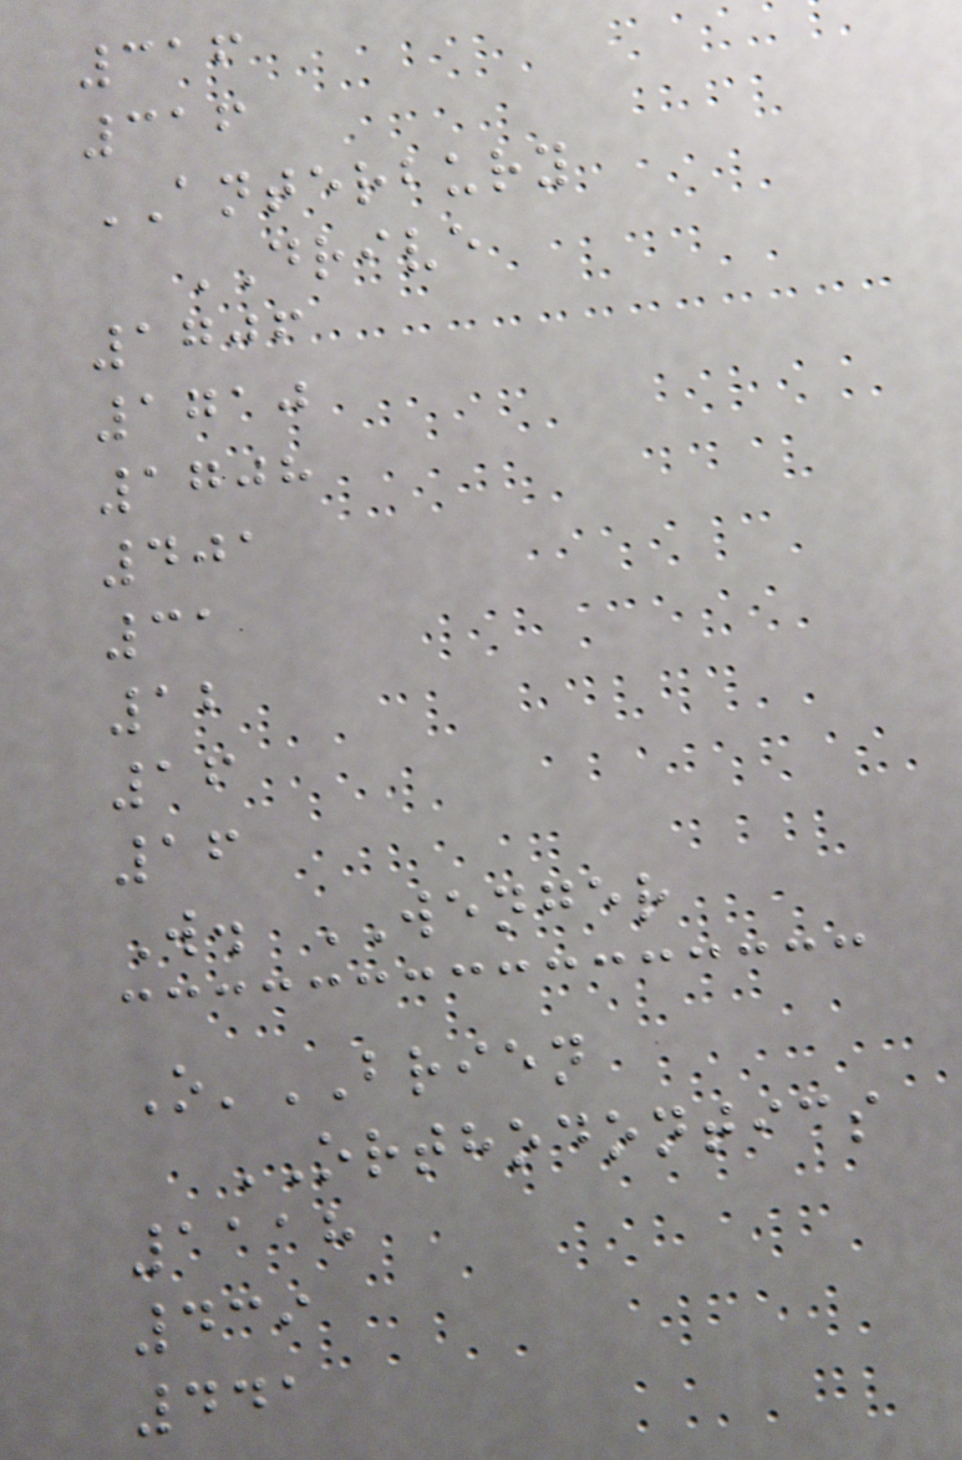316
316
ANTERBURY
DRIVE
1706
1710
1708
401
31
12
16
16
W. WENGER
O'BRIEN
ORTHODONTICS
1118
439
441
